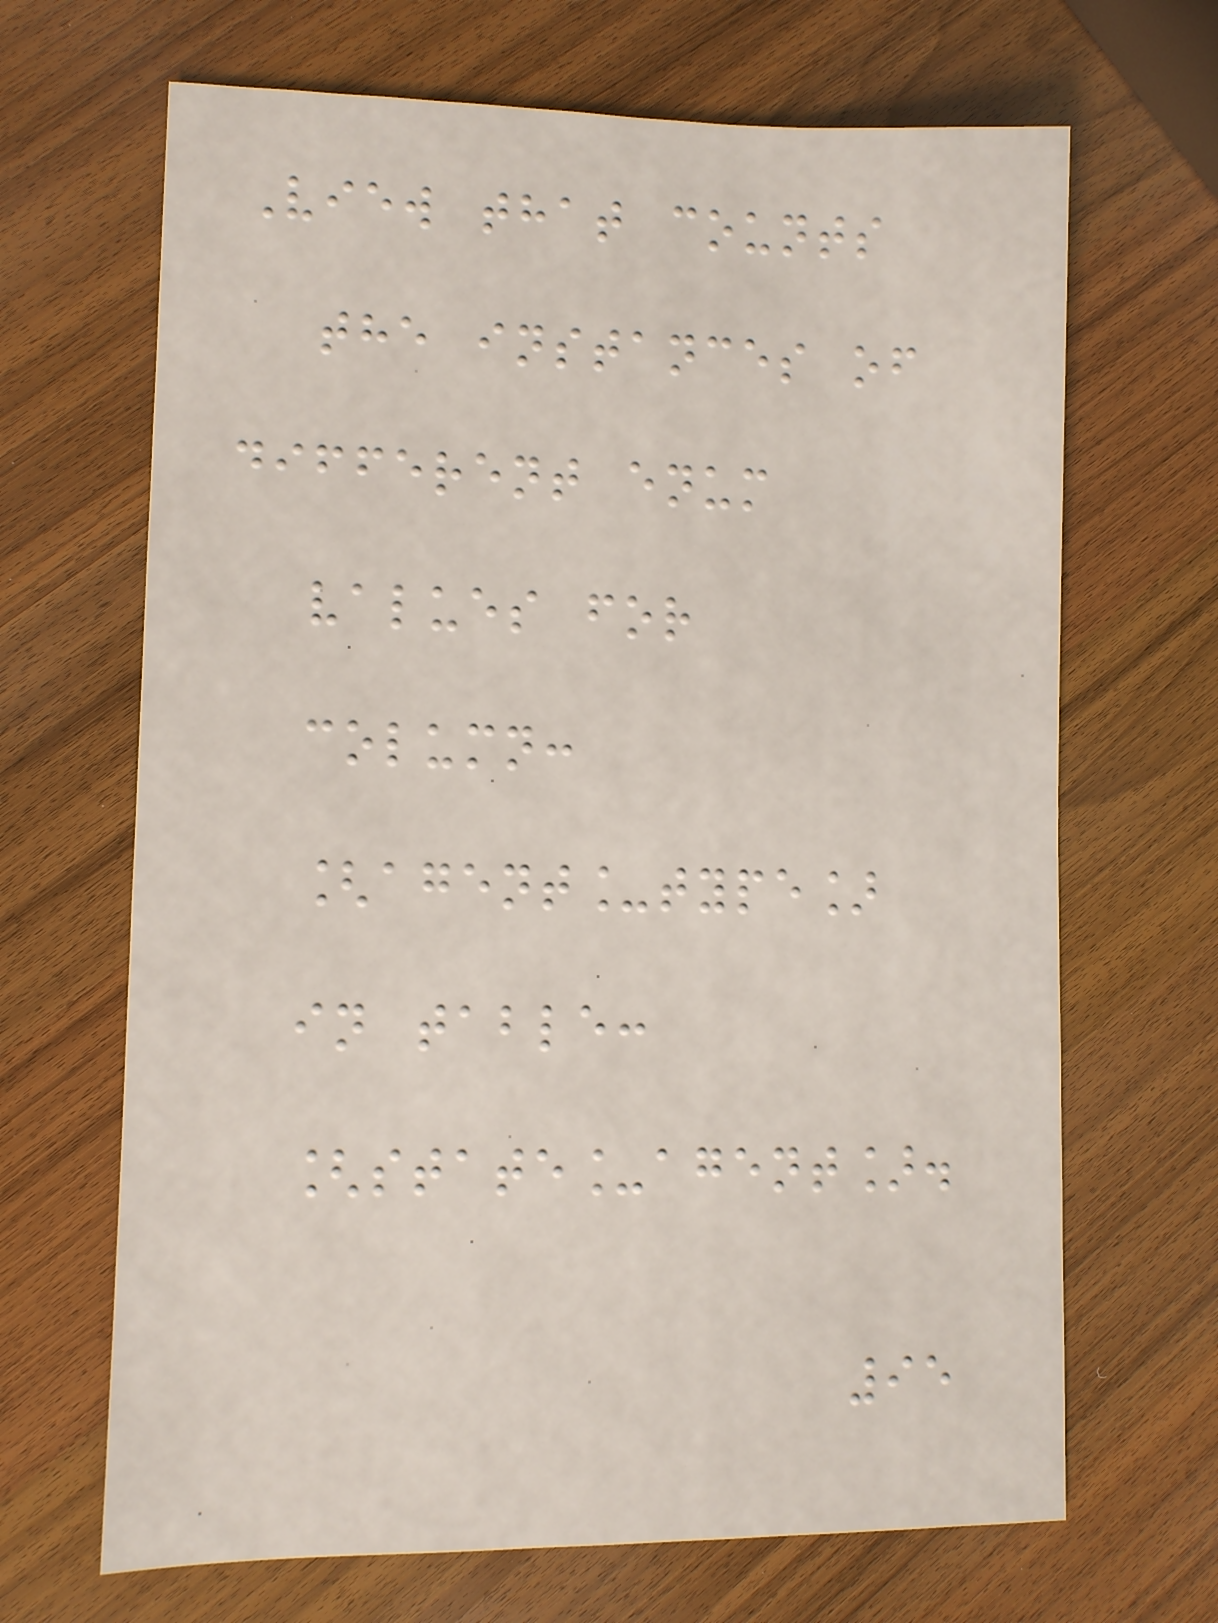View that counts
the instances of
different enum
values for
column:
[agent_type]
in table:
[state_agent].
95
